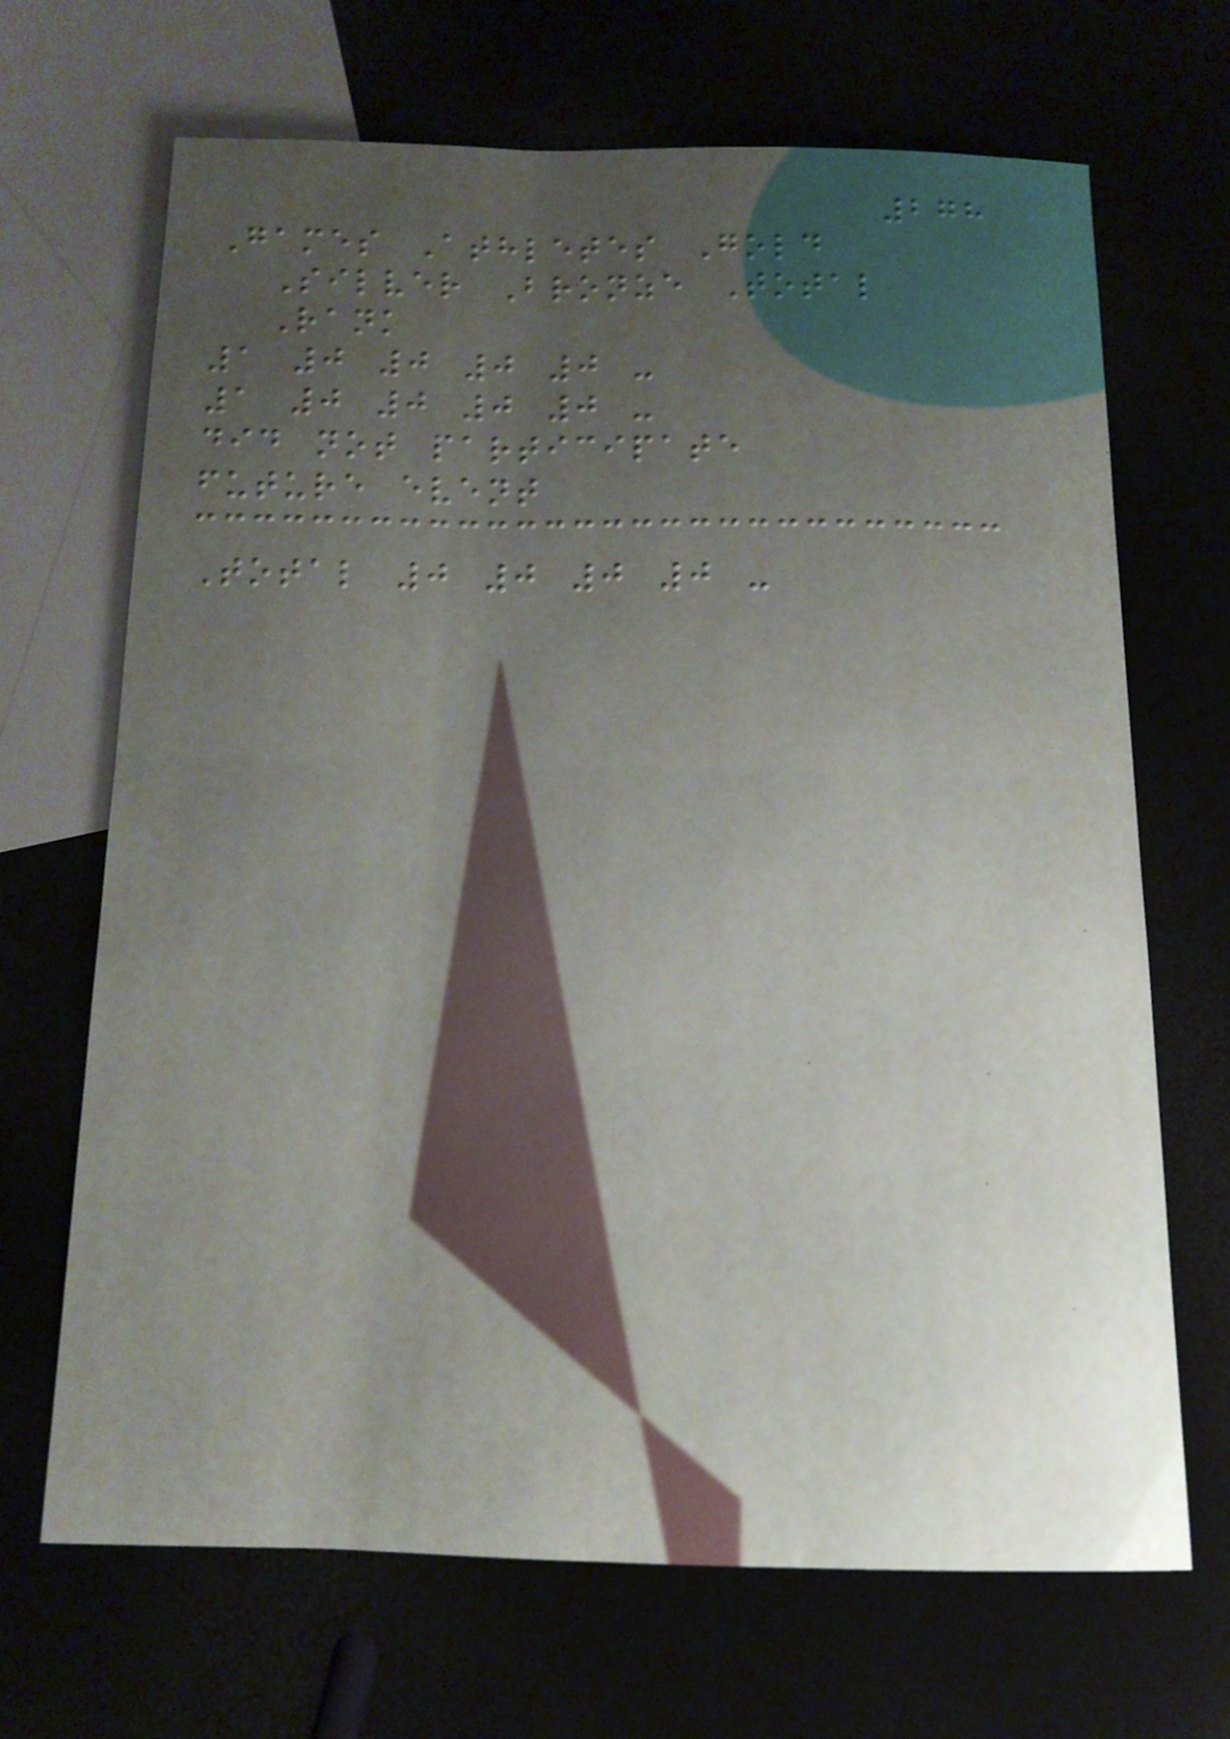278
Games Athletes Gold
Silver Bronze Total
Rank
1 0 0 0 0 -
1 0 0 0 0 -
did not participate
future event
Total 0 0 0 0 -
